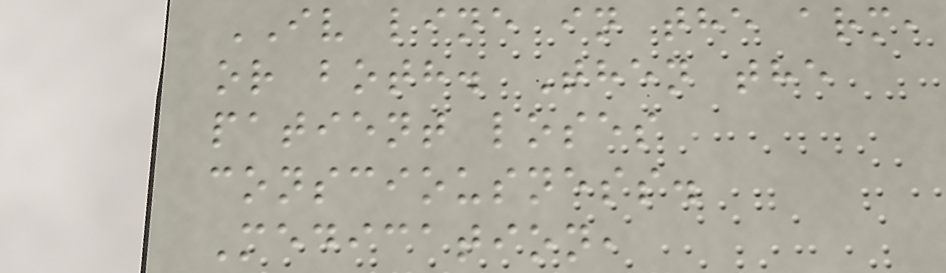IV line in the arm,
or both. Then the
patient loses
consciousness.
Medication,
